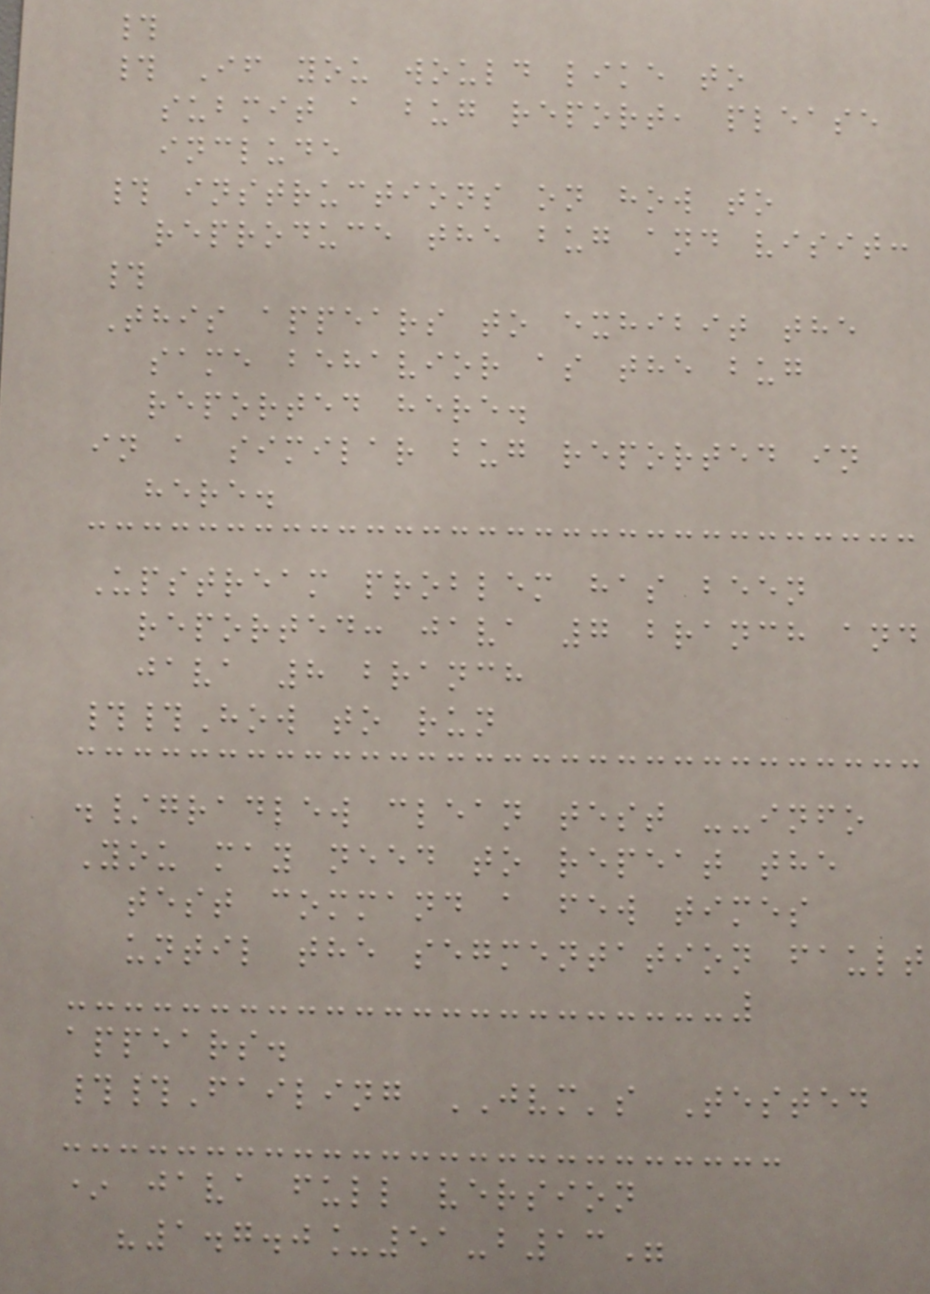#
# If you would like to
submit a bug report, please
include
# instructions on how to
reproduce the bug and visit:
#
This appears to exhibit the
same behavior as the bug
reported here.
in a similar bug reported in
here.
Upstream problem has been
reported: java 7 branch and
java 8 branch
##How to run
./gradlew clean test --info
You may need to repeat the
test command a few times
until the segmentation fault
appears.
##Failing JVM's Tested
* java full version
"1.7.0_51-b13"
